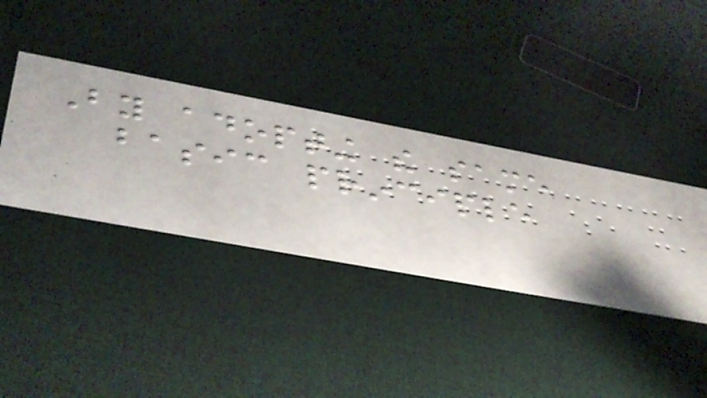By adopting the same
basic principle
